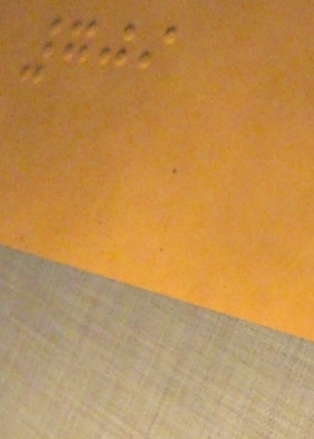709
